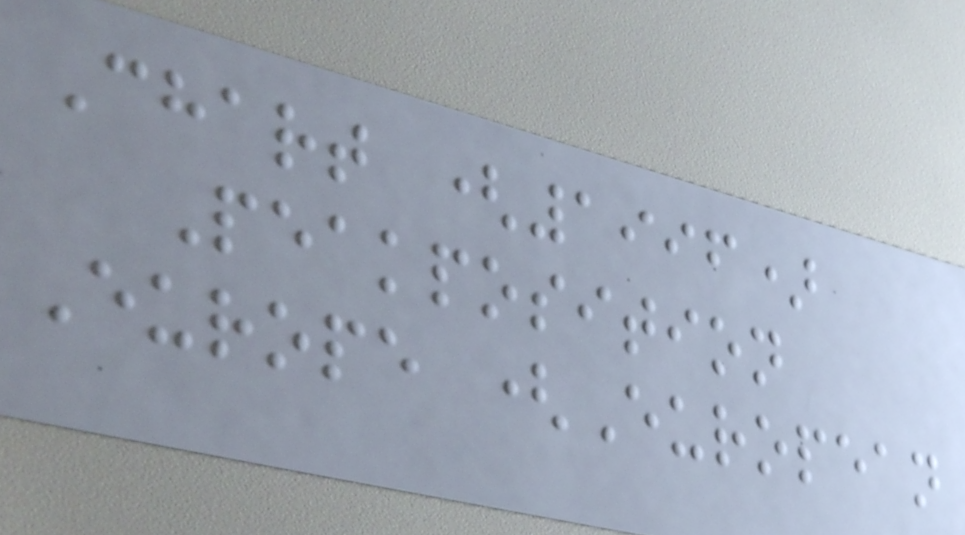Chart (1996)
Peakposition
Europe (European
